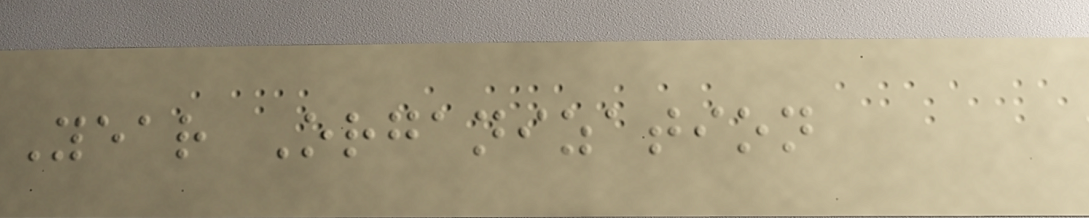Year Organization
